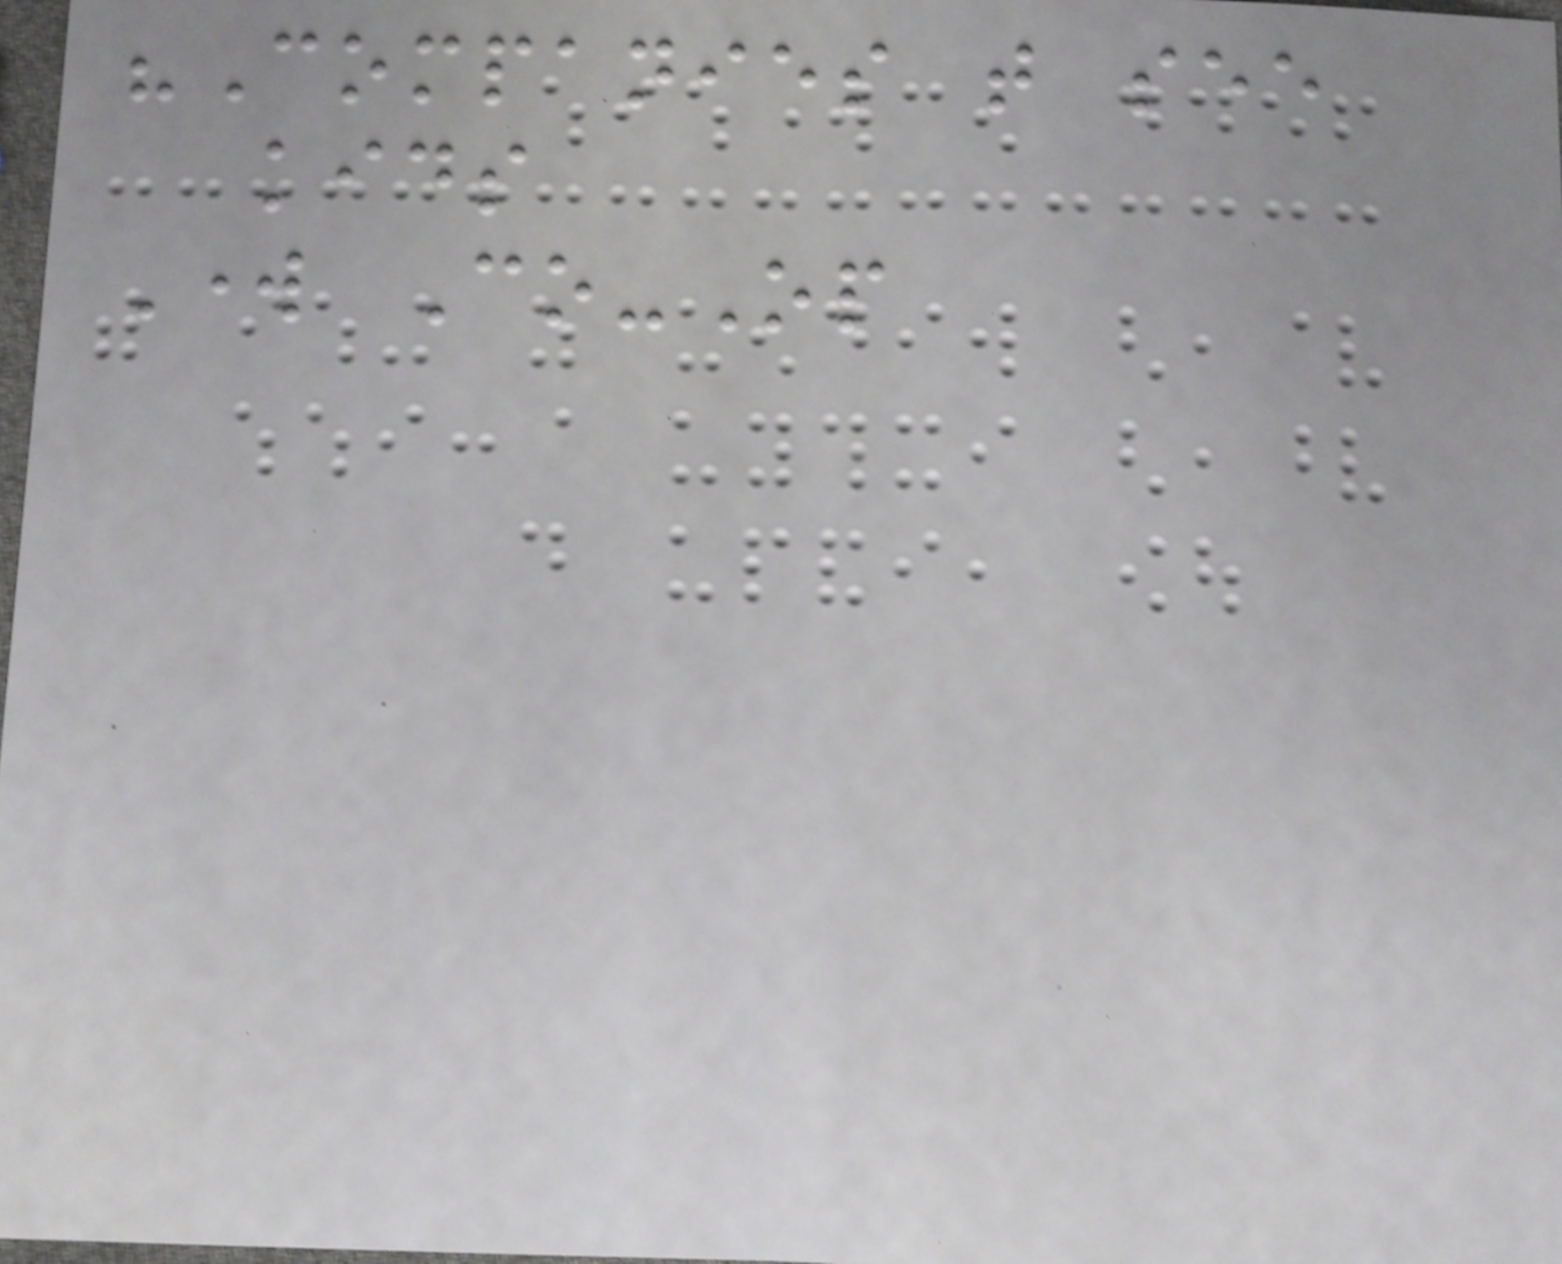"Companies that see
kids
Work Co-Op
